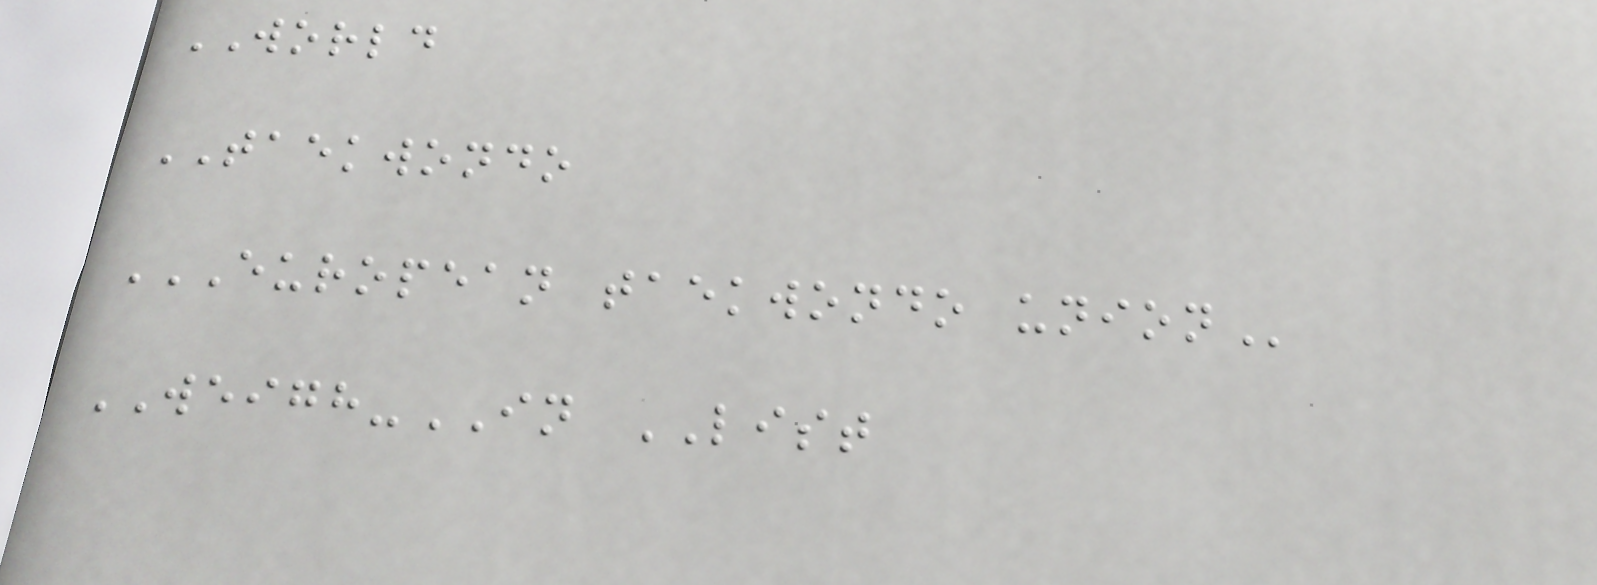WORLD
TAEKWONDO
EUROPEAN TAEKWONDO UNION
WEIGH-IN LIST
